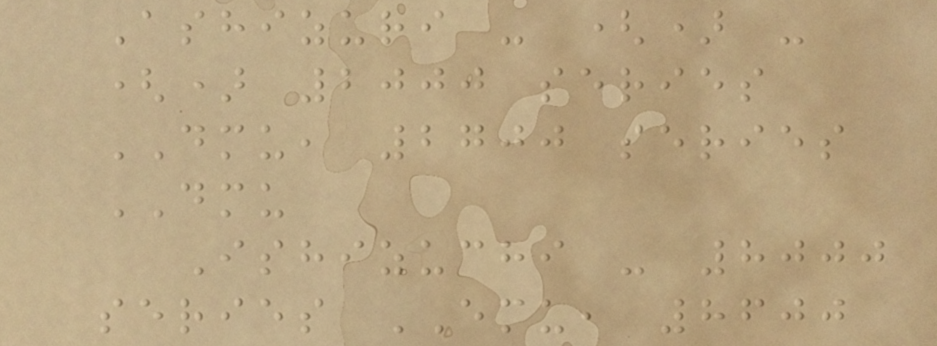Ashizuri - () -
() 2000 series
DMU, 2700 series
DMU
Ishizuchi - 8000
series EMU, 8600
